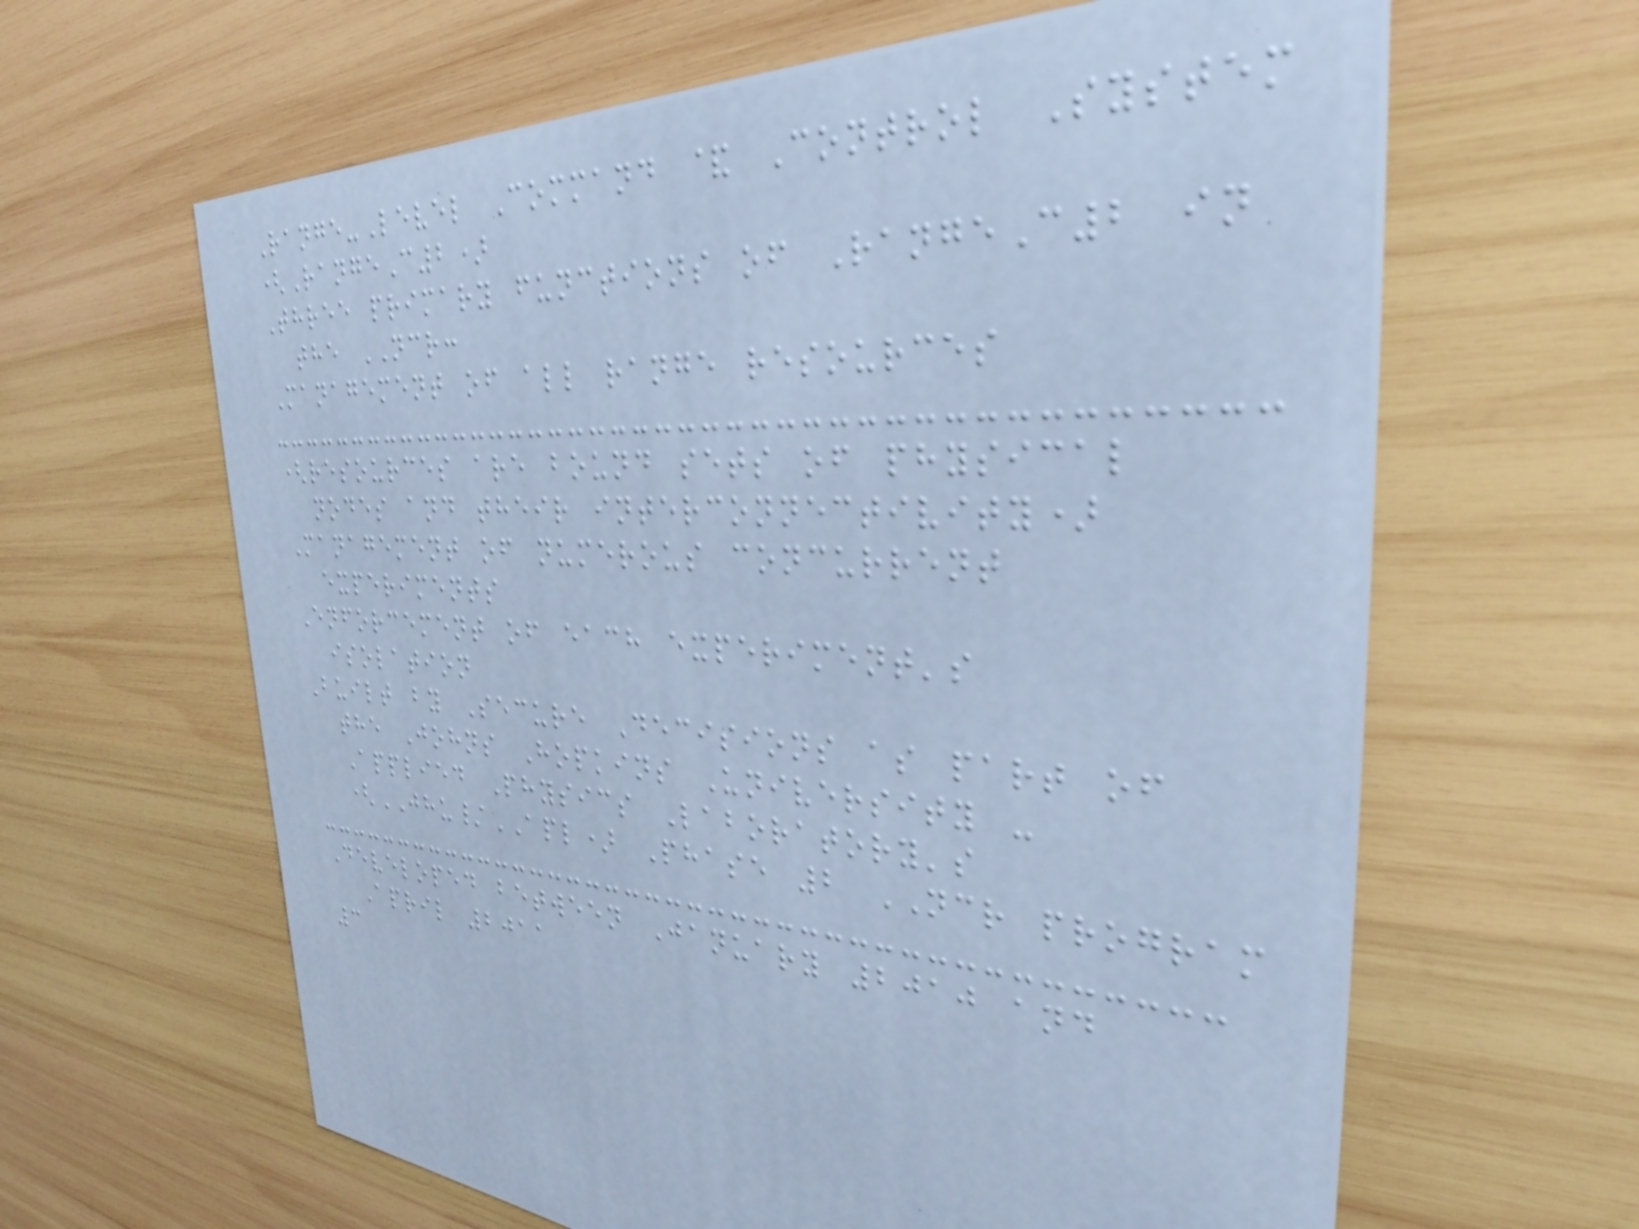Range-Level Command & Control System
(RangeC2)
Three primary functions of RangeC2 in
the NCR:
Management of all range resources
(resources are bound sets of physical
nodes and their interconnectivity)
Management of numerous concurrent
experiments
Enforcement of each experiment's
isolation
Built by Secure Decisions as part of
the Johns Hopkins University -
Applied Physics Laboratory's
(JHU/APL) Phase 2 NCR program
Developed between January 2010 and
April 2011
3
